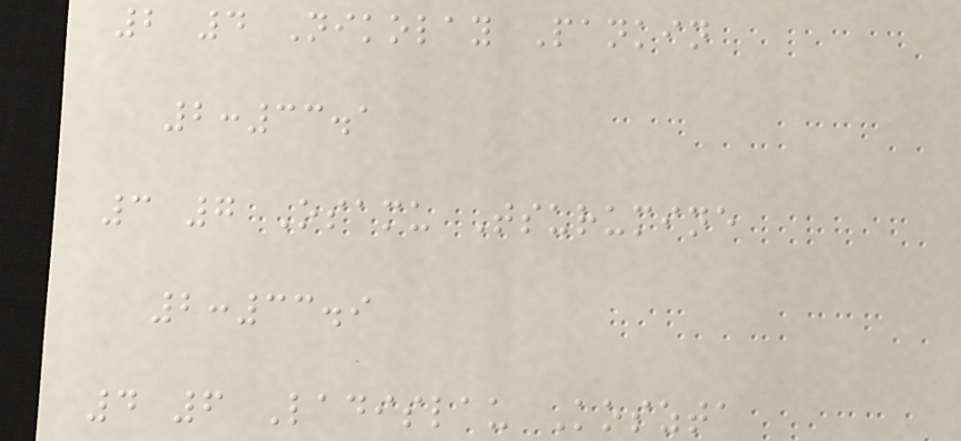2 4 Nikolay Pankin
2:33.1
3 7 Osamu Tsurumine
2:33.9
4 6 Ladislau Koszta
